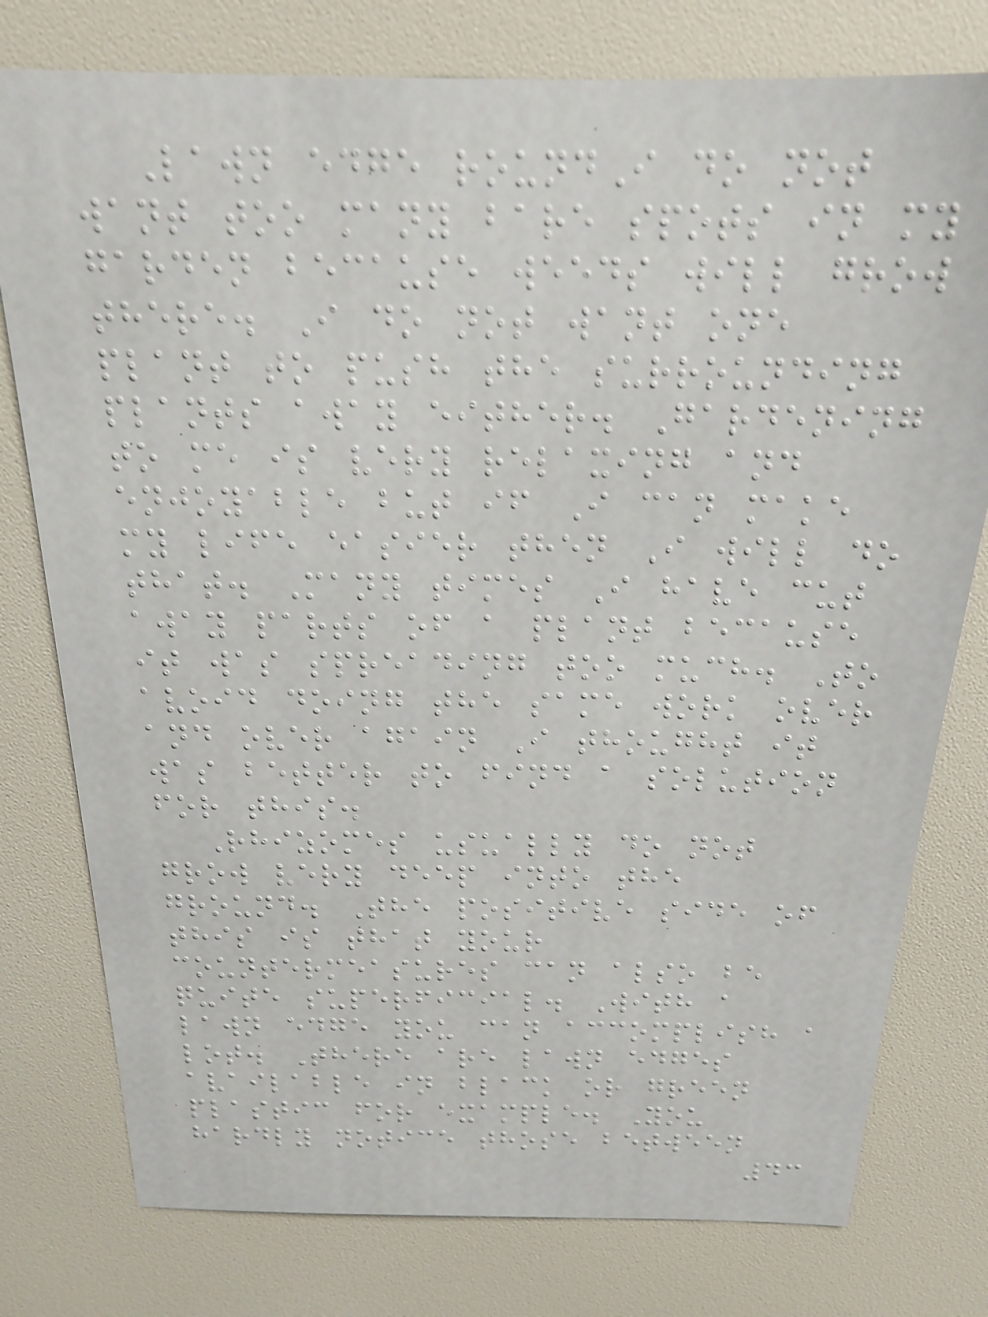Lawn edge roundI do not
want too many bare spots in my
garden because weeds will grow
there. I do not want one
plant to push the surrounding
plants away either. Gardening
to me is very relaxing and
enjoyable but if I can make
my life easier then I will do
that. Many times I have cut
away parts of a plant because
it was spreading too much. To
avoid doing the same work over
and over again I thought it
was better to find a solution
for this.
Rhizomes usually do not
grow very deep into the
ground. The positive side of
this is that your
countermeasures can also be
quite superficial. With a
lawn edge you can accomplish a
lot. There are lawn edges
available in black or green
plastic for example. You
hardly notice those between
43
